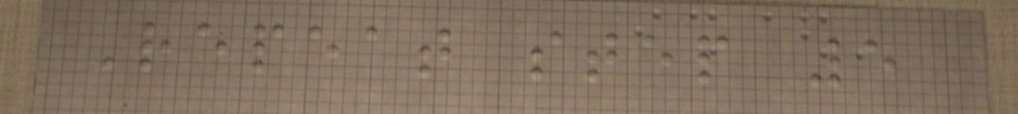Repeat step 5
